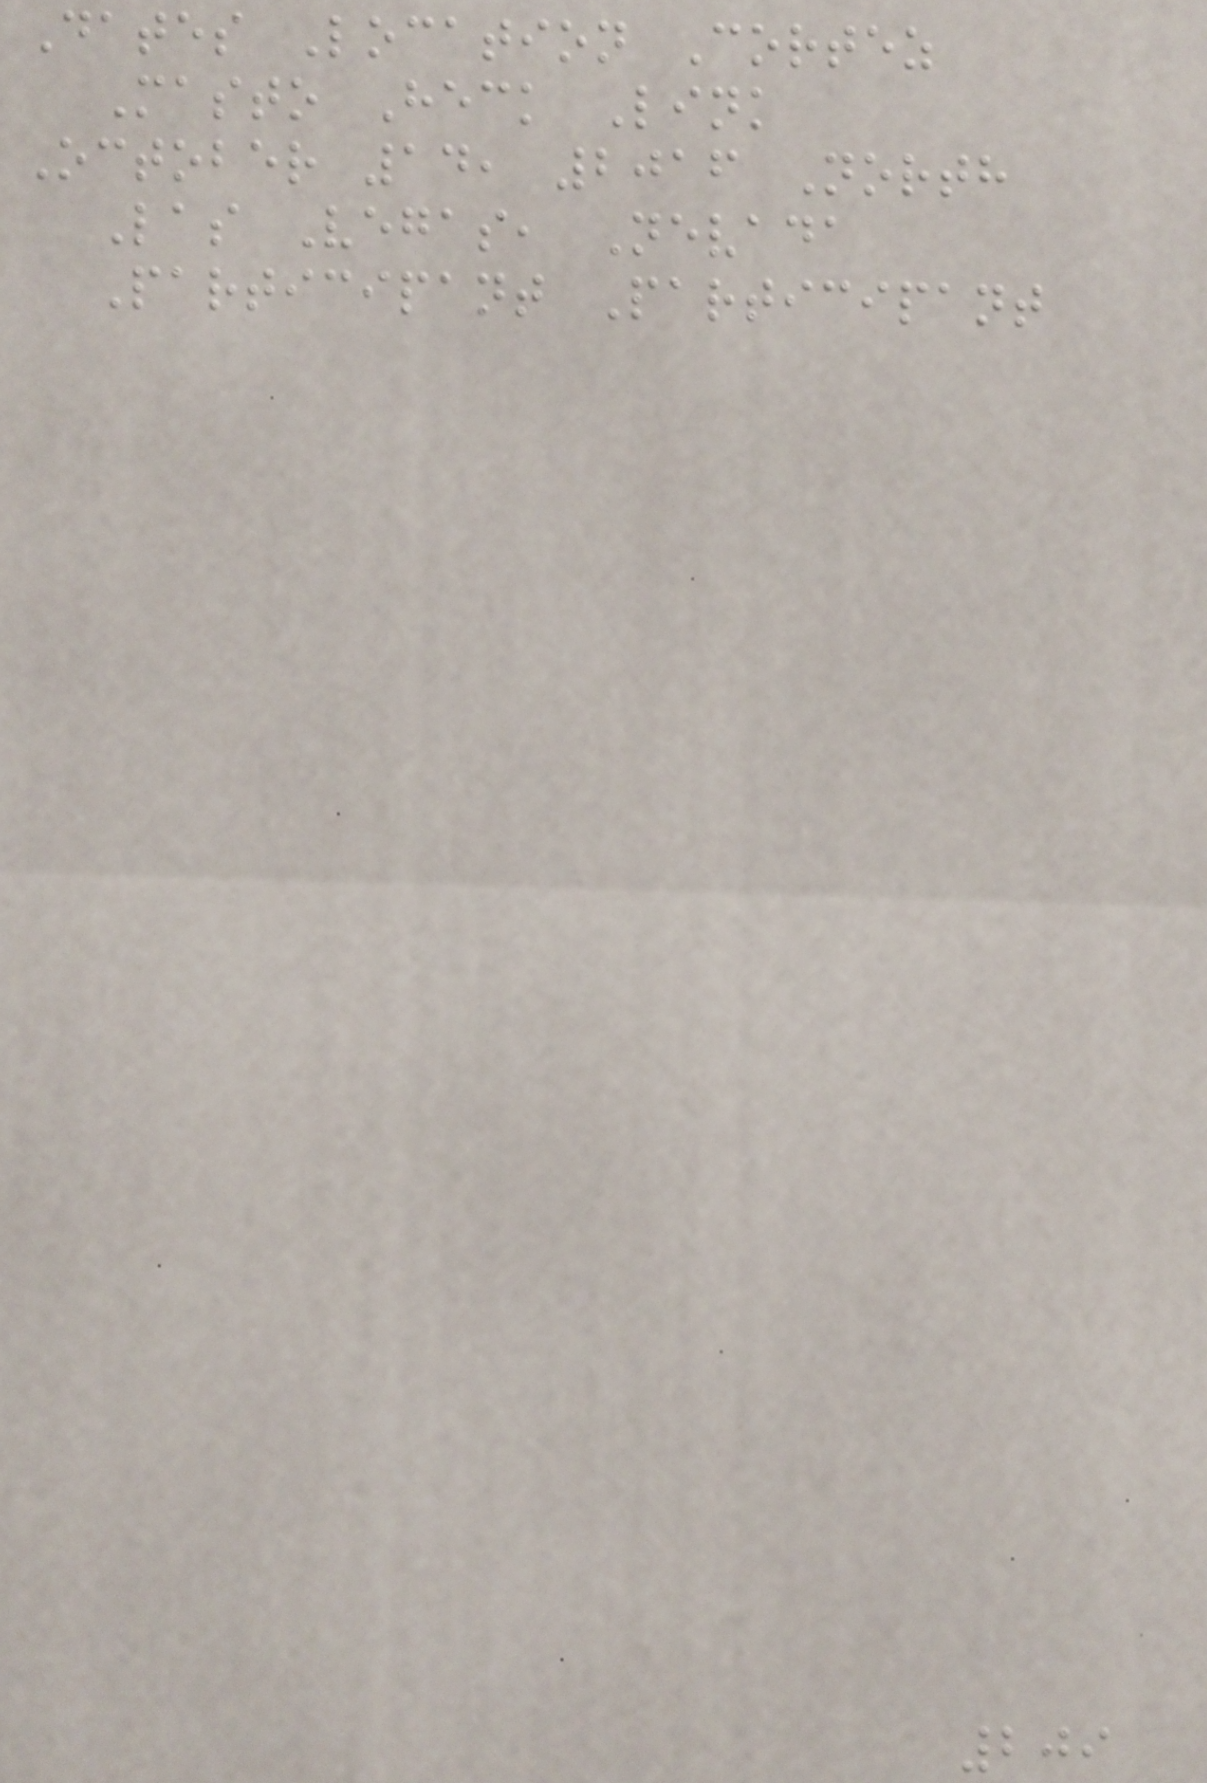Dates Location Cortez
Masto Heck Link
October 14, 2016 North
Las Vegas, Nevada
Participant Participant
209
